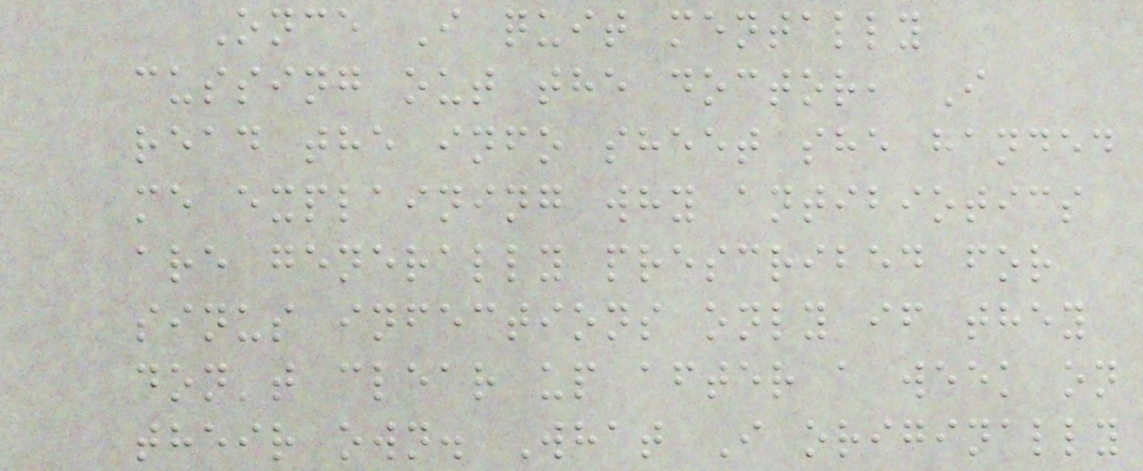Once I quit mentally
cussing out the doctor, I
read the info sheet she handed
me explaining why antibiotics
are generally prescribed for
sinus infections only if they
don't clear up after a week on
their own. What I originally
